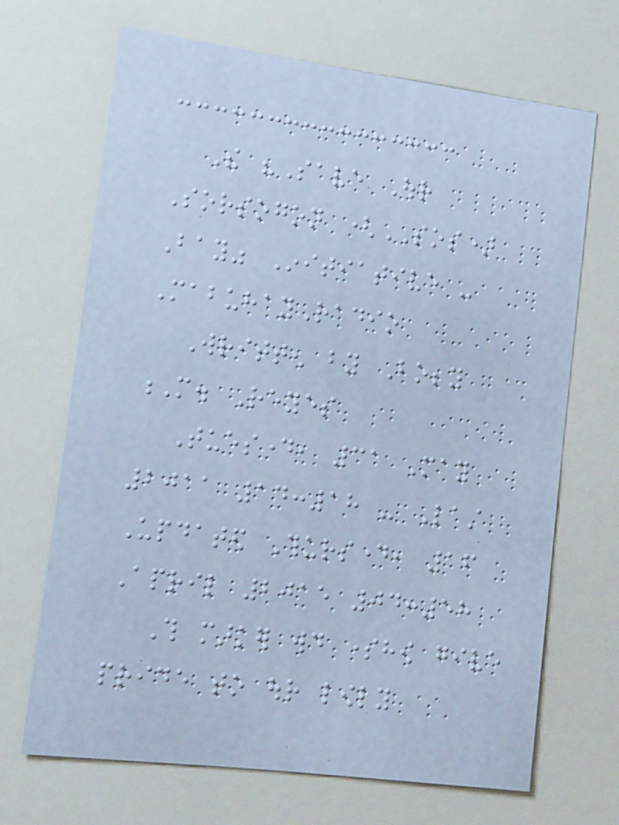The "Save Our
Sorsogon (SOS)
Bay" Initiative -
MabuhayRadio
Written by Bobby
M. Reyes
Tuesday, 31 May
2011 14:18 - Last
Updated Thursday, 16
April 2015 04:58
This marker would somehow give
pride to our lowly
